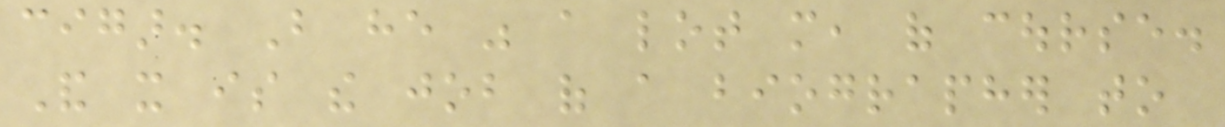cigar. But he was a lot more, of course.
And it is the job of a biographer to
